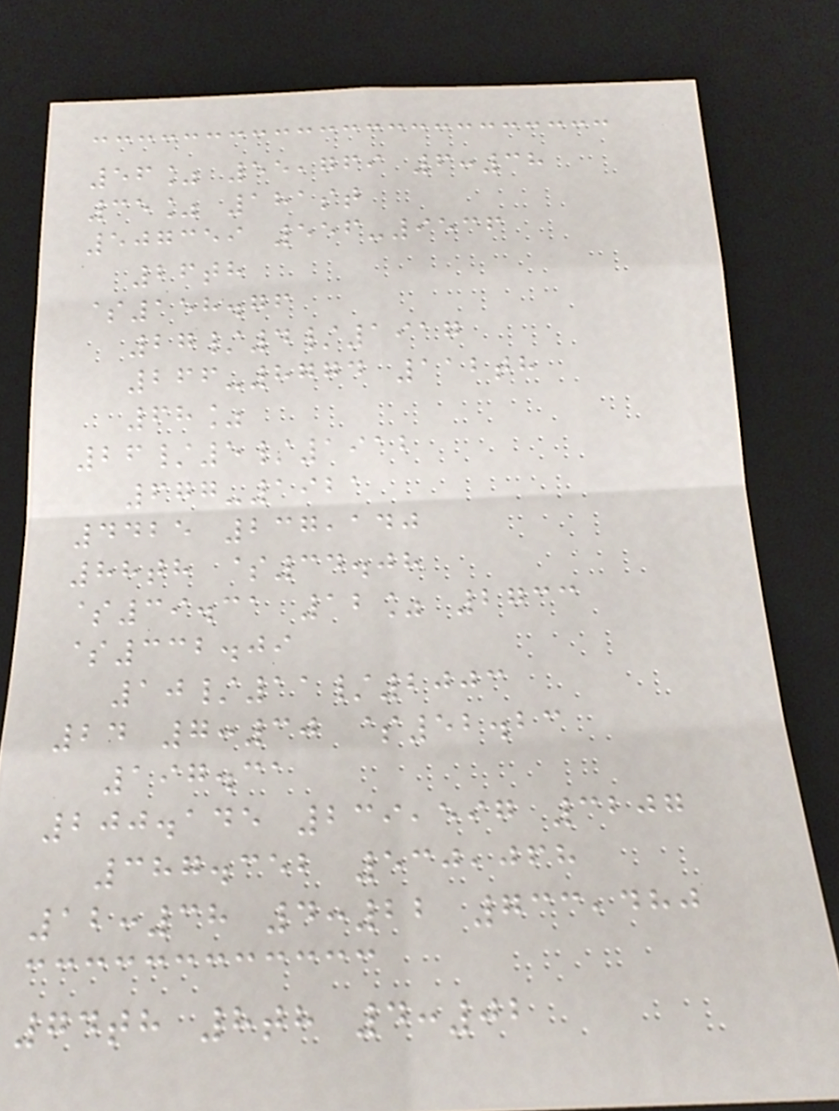56% 55,769 6:38
35% 181st
507359 556-9536
26th
$158.76
27/4/1917
266-8774 112th
68%
26/5/1912
677-1921
4425 237,140
88th $34.08
$39.31 12% 2733
$332.09
10/11/2003
24 7:30 $52.23
197.31
200.145 239,597 3207
387.352 530,068
12:38 4:22 733,480
74th 8th 4:02
